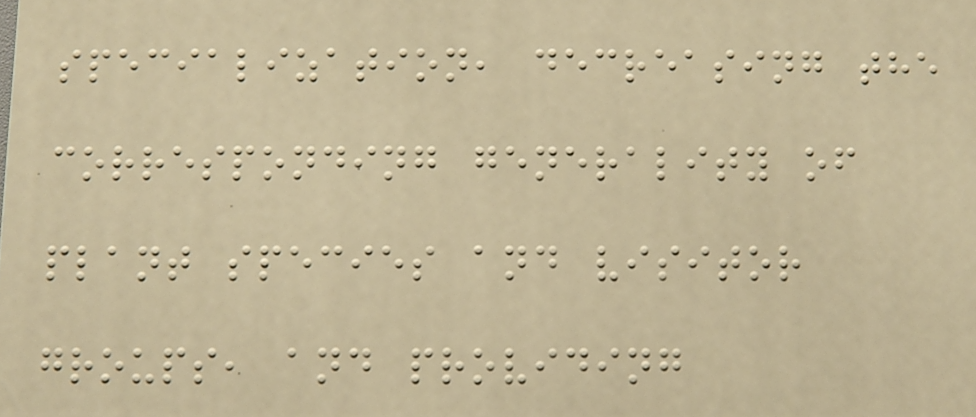specialization, decreasing the
corresponding generality of
plant species and visitor
groups, and providing
